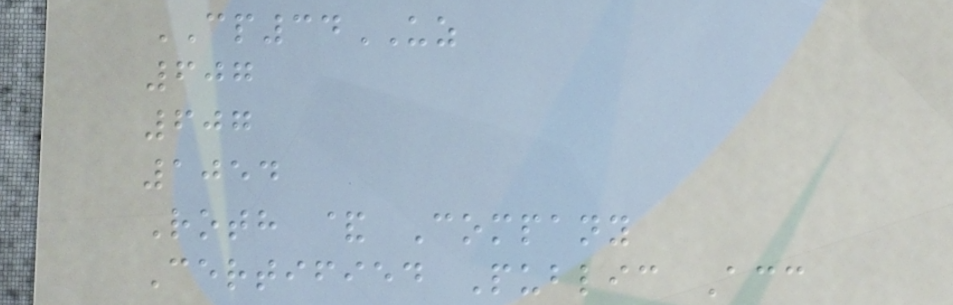CP34UZ
607
607
1054
Roth & Company
Certified Public Acc
